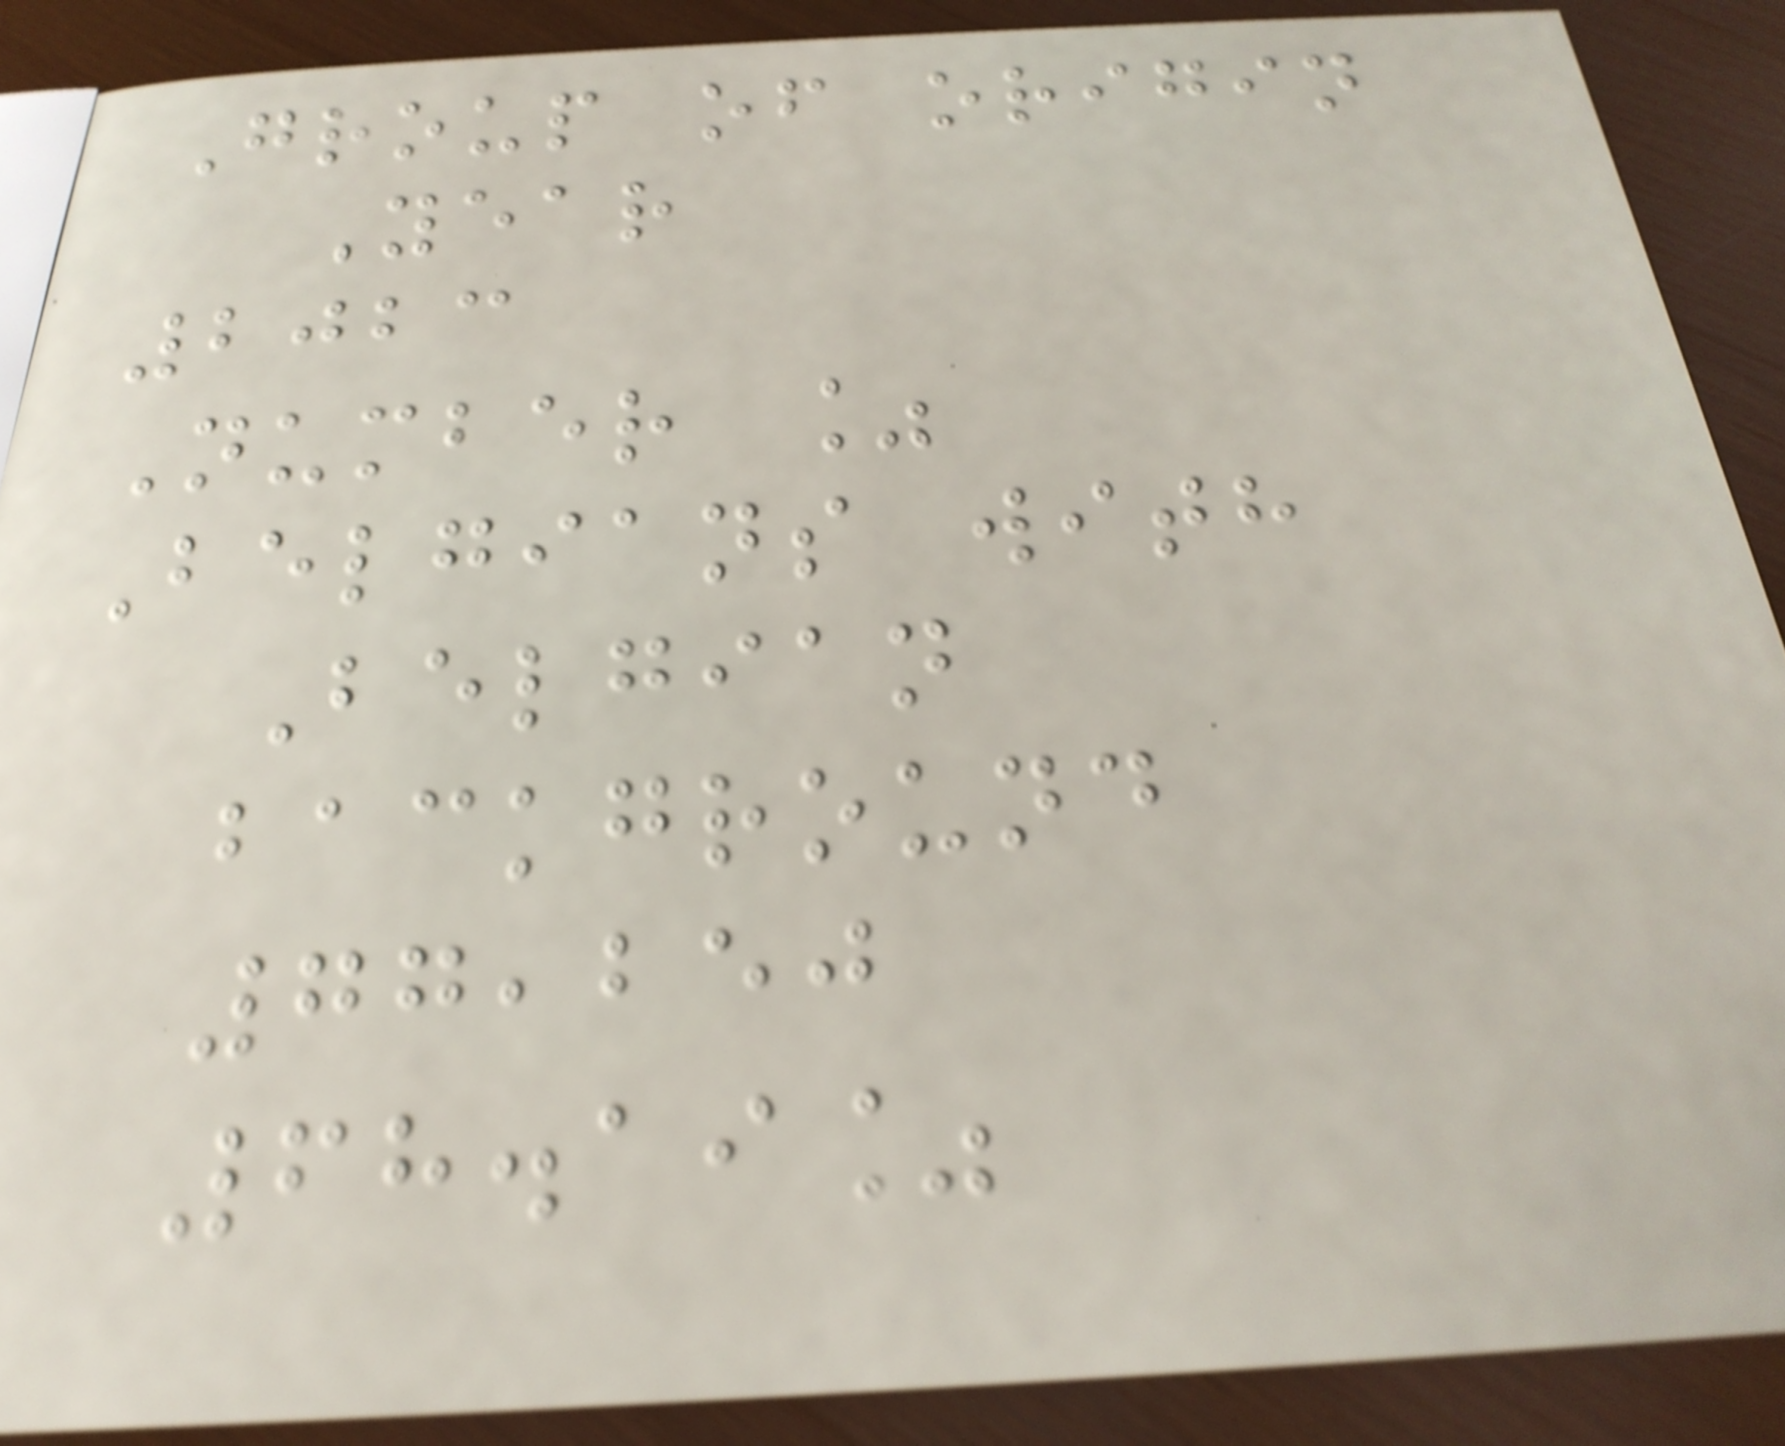Group of origin
Year
2023
Number %
Belgians with
Belgian
background
77,250
68.19%
